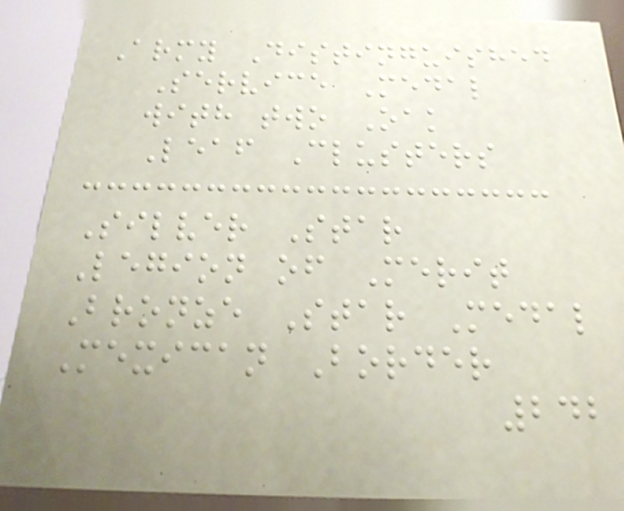Army Distinguished
Service Medal
with two Oak
Leaf Clusters
Silver Star
Legion of Merit
Bronze Star Medal
Mexican Border
242
